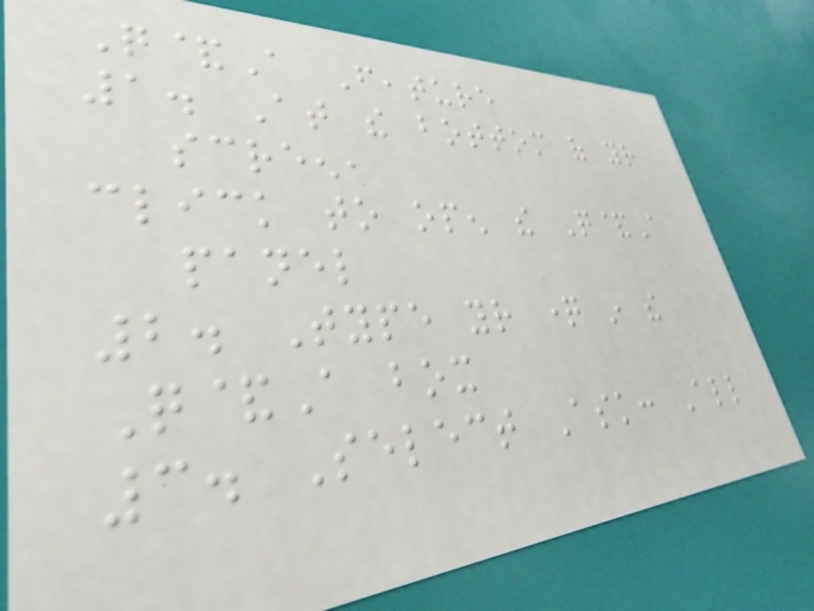Q&A Feature
1. At the bottom of your
screen,
click to open the Q&A
panel
2. Type your question in the
Q&A box
3. Select Ask: All
